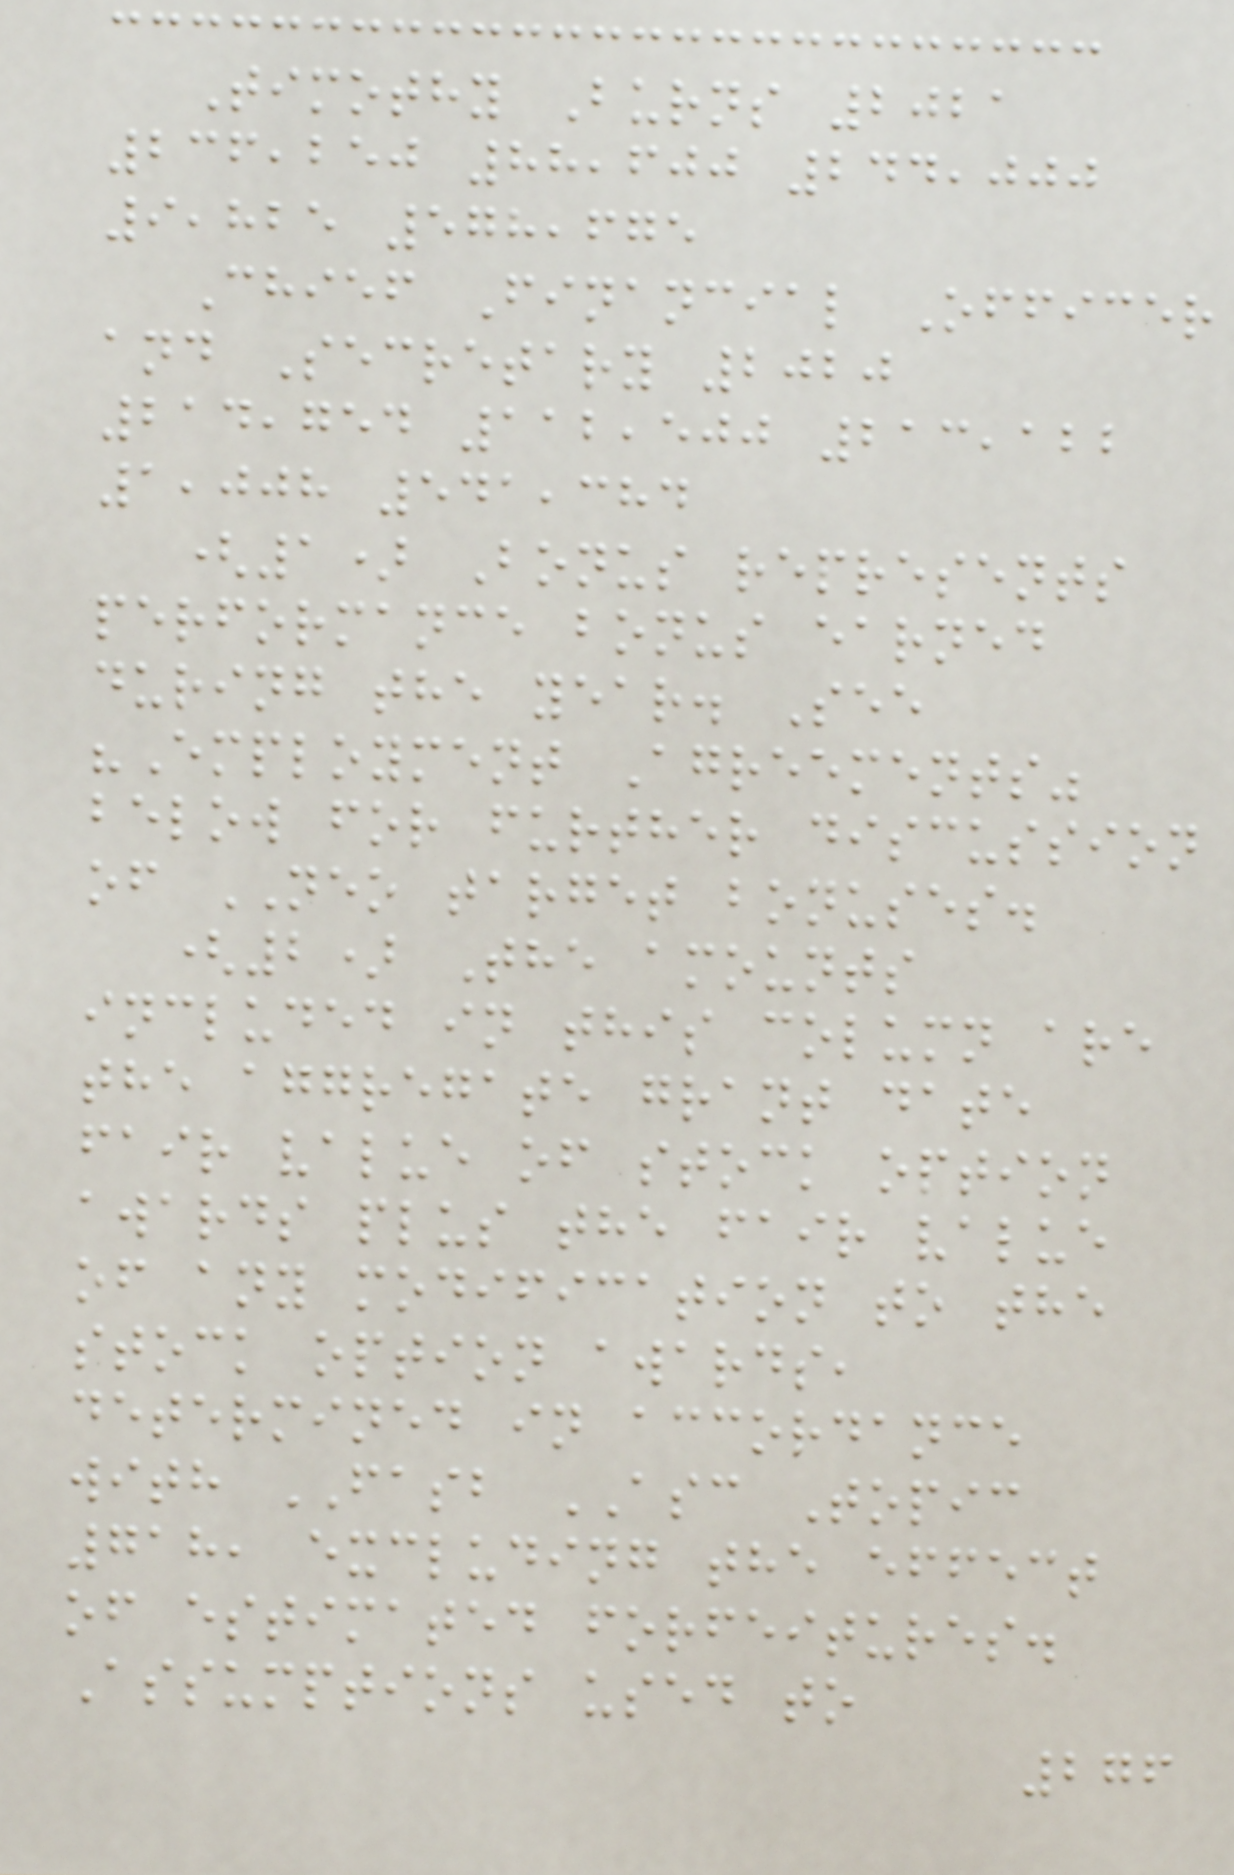Timothy Burns 2021
236,250 88,600 244,000
9,825 578,675
Chief Financial Officer
and Secretary 2020
214,754 112,500 213,122
1,008 541,384
(1) Bonus represents
performance bonus earned
during the year. See
"Employment Agreements"
below for further discussion
of NEO target bonuses.
(2) The amounts
included in this column are
the aggregate grant date
fair value of stock option
awards plus the fair value
of any modification to the
stock option awards,
determined in accordance
with FASB ASC Topic
718, excluding the effect
of estimated forfeitures.
Assumptions used to
276
